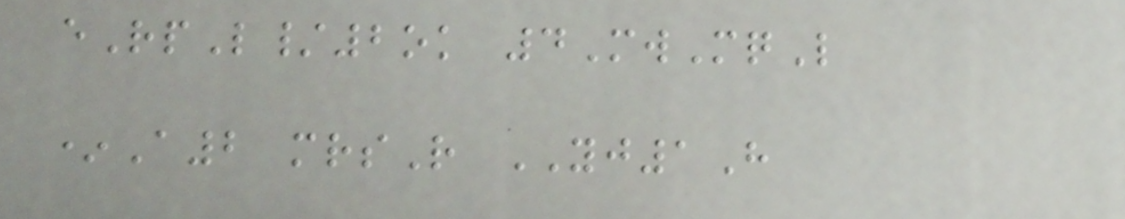eRpL/2ok 4MwMqL
*A2 mrsR YJ1H
